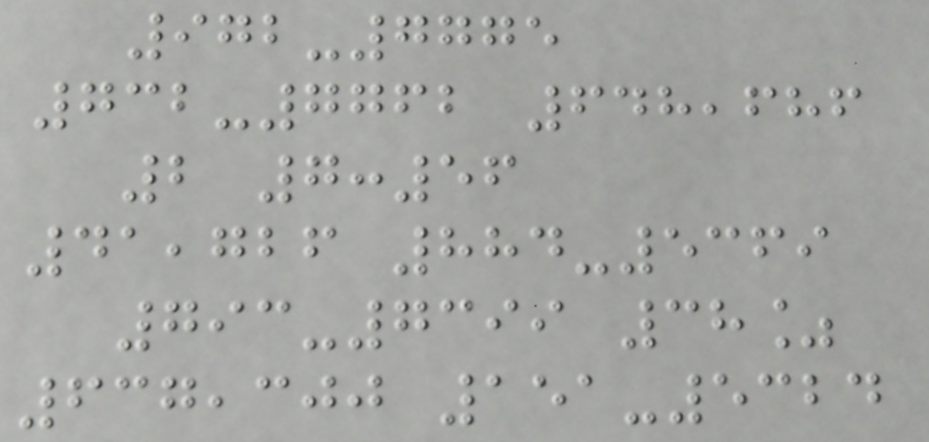972-7775
732-7762 648,686
2 7:56
41,726 884-5369
793-7399 38%
637,300 151-5324
